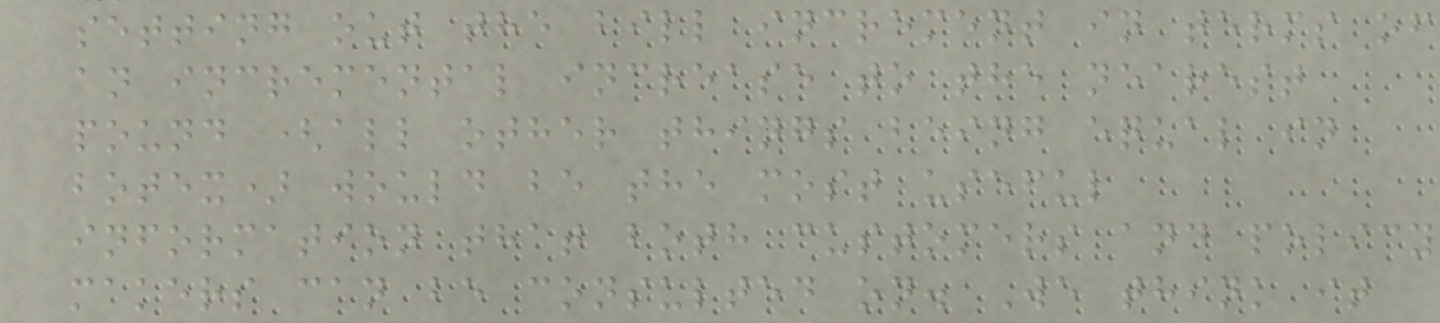setting out the bill increment in terms of
an incremental increase to the nearest
pound (all other things being equal in
botex) would be the most useful
information that both customers and policy
makers can be consulted on. We think it
